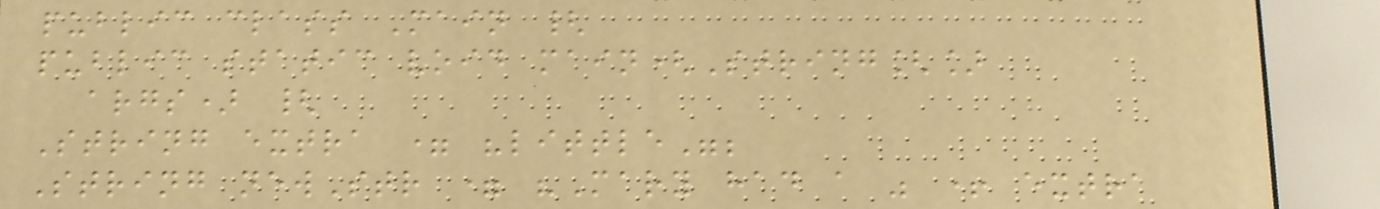public class Main {
public static void main(String[]
args) {
String extra = "little";
String newStr = "Mary had a " + extra
